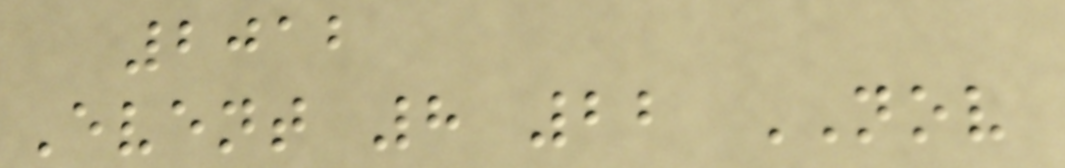2012
Event 8 22 NOV
